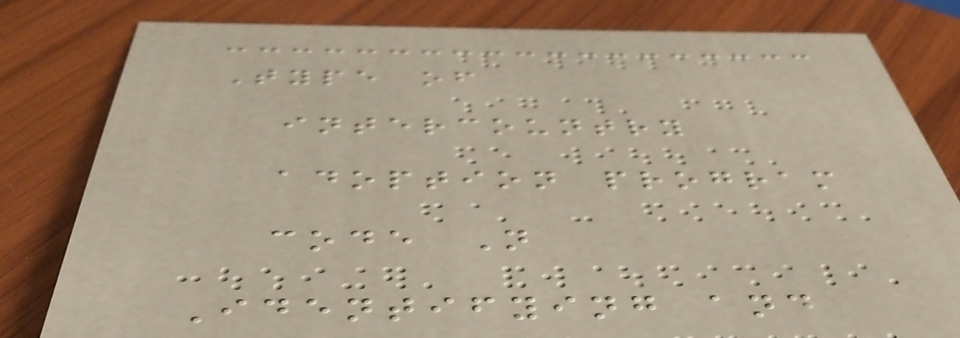Type of
intercountry
adoption program
code N
Identifying and
